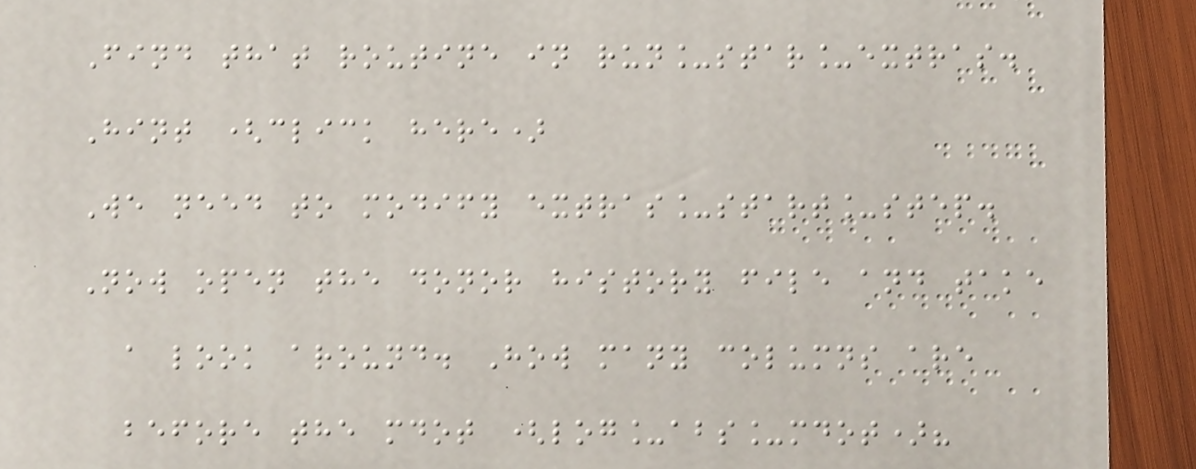Find that routine in run_star_extras.
Hint (click here)
We need to modify extras_start_step.
Now open the donor history file and take
a look around. How many columns are
before the mdot (log_abs_mdot)?
